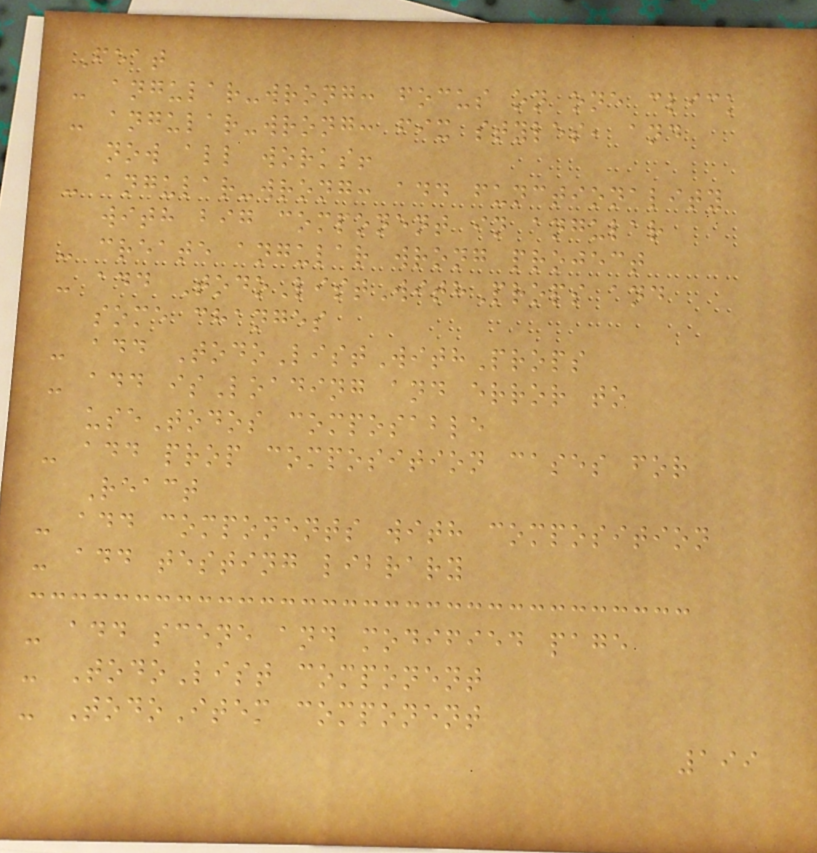Feat
- angular-wrong: focus on one click
- angular-wrong: fix styles, and
now all works!
- angular-wrong: add functionality
with big component in angular
- create angular wrong project
- add TodoListWithProps and
some changes
- add TodoListWithProps
- add isLoading and error to
useTodos composable
- add prop composition cases for
React
- add components with composition
- add testing library
- add scene and modified page
- TodoList component
- TodoItem component
199
